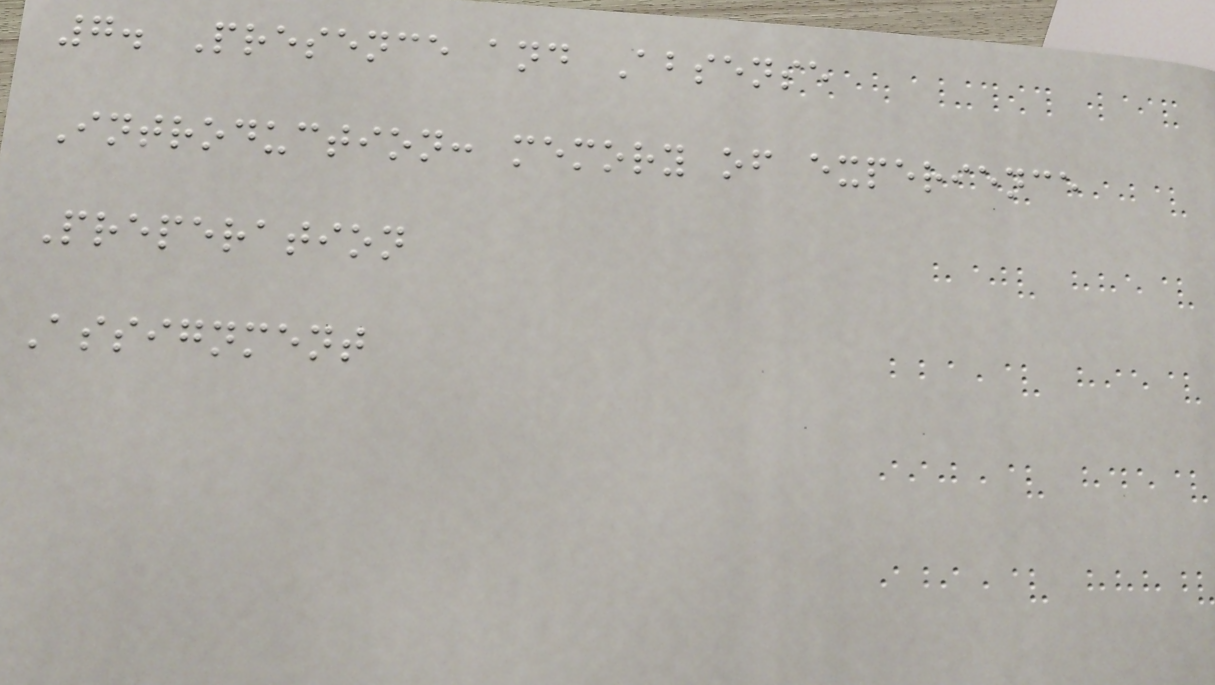7. Presence and Absense
Introduction: memory of experience
Preperation
Assignment
